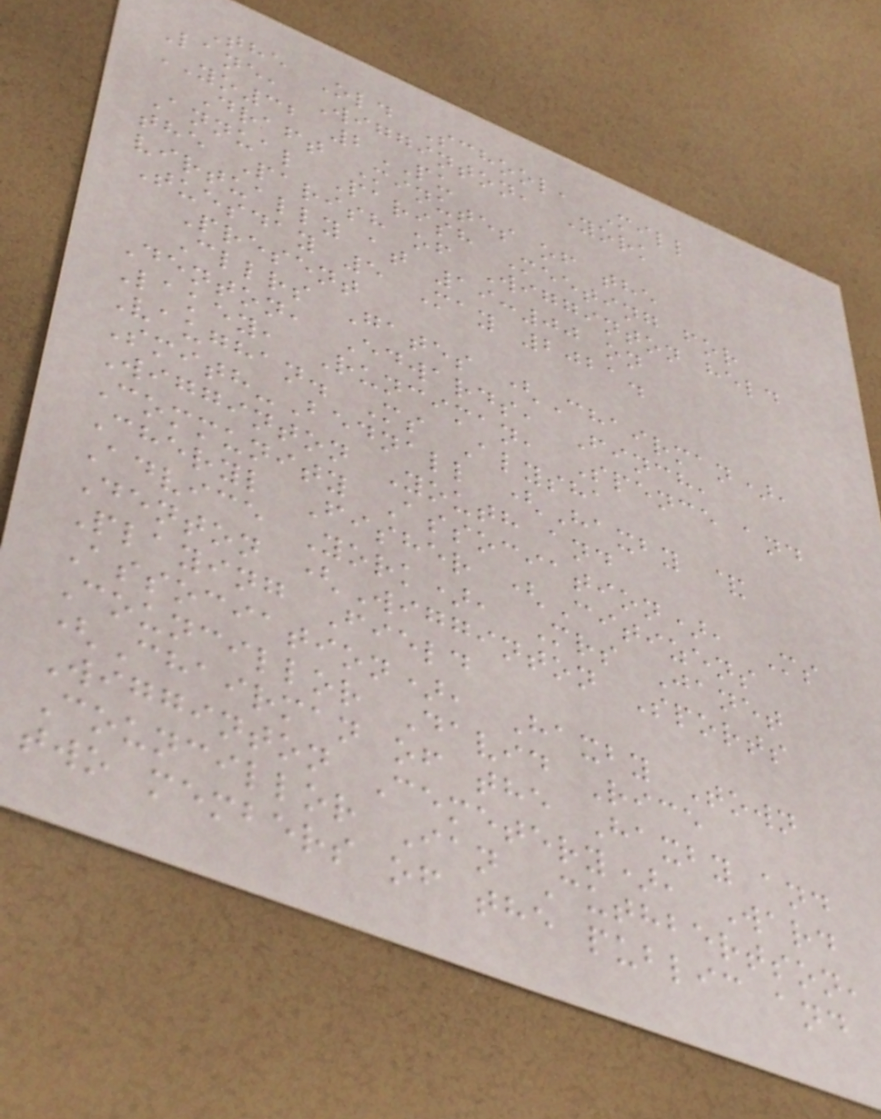The Old School, Mill
Lane, Wigginton, York
YO32 2PU
Draft Minutes of the
Annual Parish Meeting for
the Parish of Wigginton held
virtually at 19:00 on
Tuesday 5 May 2021.
Present
Cllrs Gates (Chairman),
Denton, Edwards, Finch,
Lakey, Runciman, Spence and
Vaughan. Ms Alysha
Smith-Bednall (Haxby &
Wigginton Youth and
Community Association), Ms
Cheryl Fisher (Citizens
Advice York), Mrs Janet
Denton (Wigginton Sports
Playing Field
Association), Haxby Town
Councillor David Rice
(Chairman of the Haxby and
Wigginton Cemetery), Ward
Councillor Ian Cuthbertson,
two members of the public and
